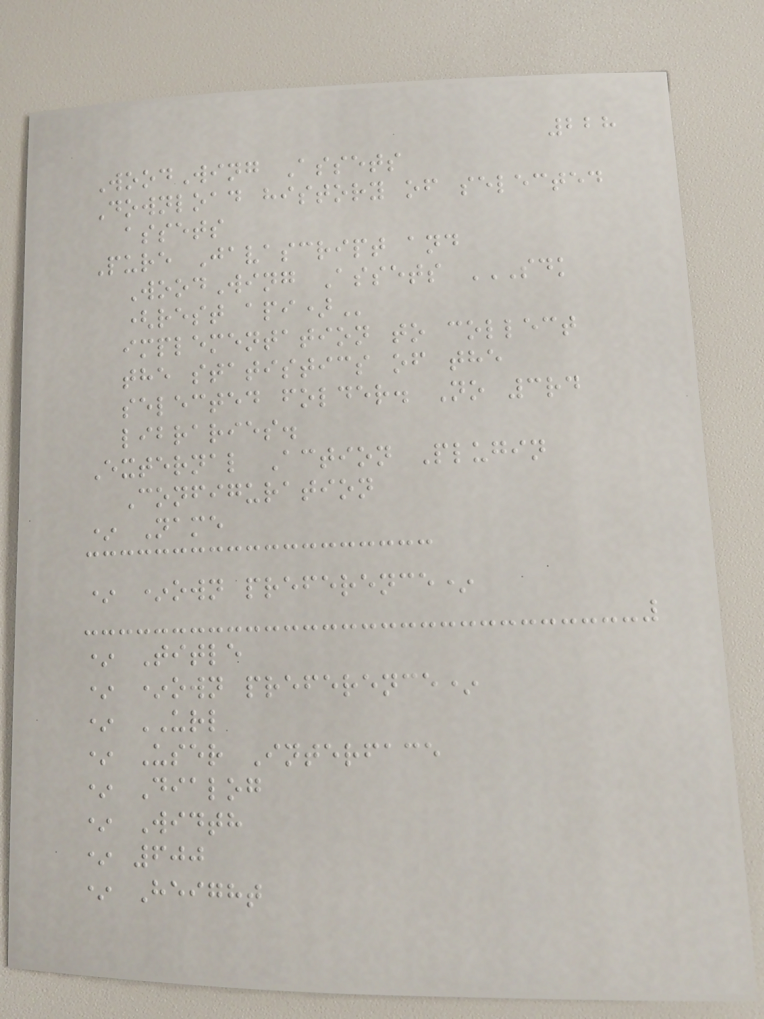228
WoodWing Assets
Download history of selected
assets
Pure Javascript and
WoodWing Assets SDK
(REST API)
implementation to collect
the statistics of the
selected folder. No 3rd
libraries.
External Action Plugin
Configuration
* Name
* *own preference*
* Title
* *own preference*
* URL
* User Interface
* Dialog
* Width
* 600
* Height
